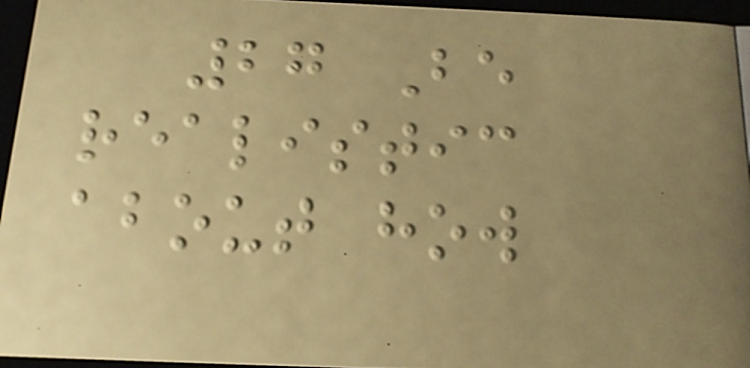27 Be
realistic
about how
